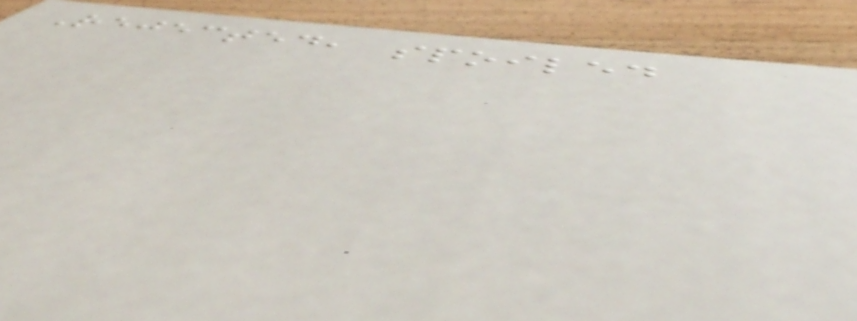Rejected, spoiled
